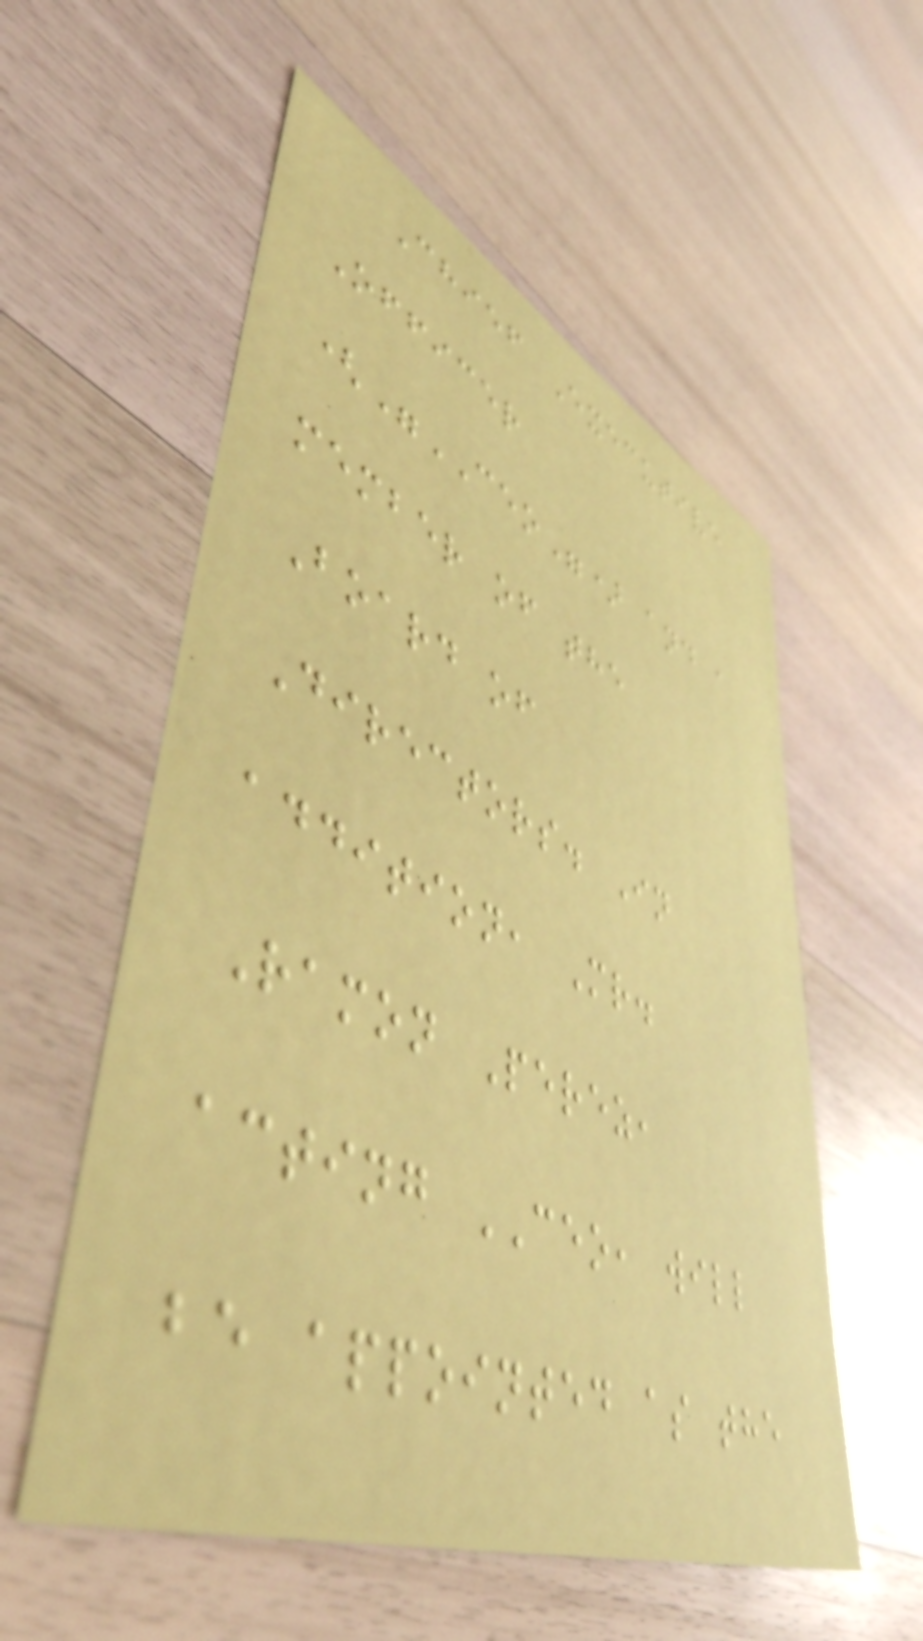Chief Executive
Officer
("CEO") and a
member of the
Board of
Directors. In
addition, Mr.
Ramon Perez,
acting CEO, will
be appointed as the
